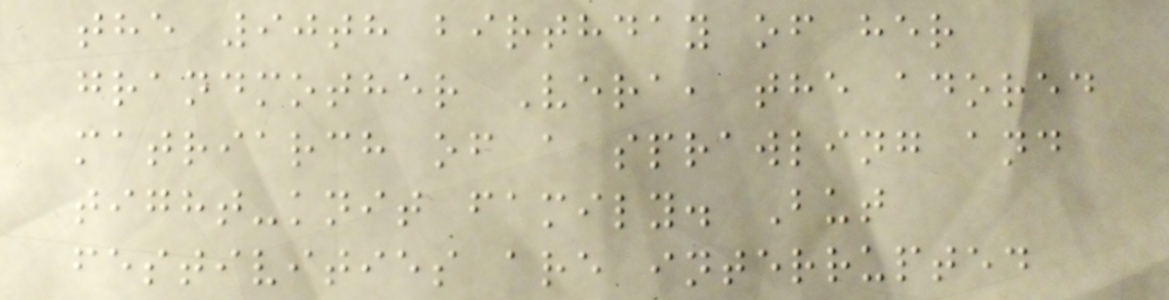the 90th birthday of her
grandmother Vera, the adored
matriarch of a sprawling and
tight-knit family. But
festivities are interrupted
